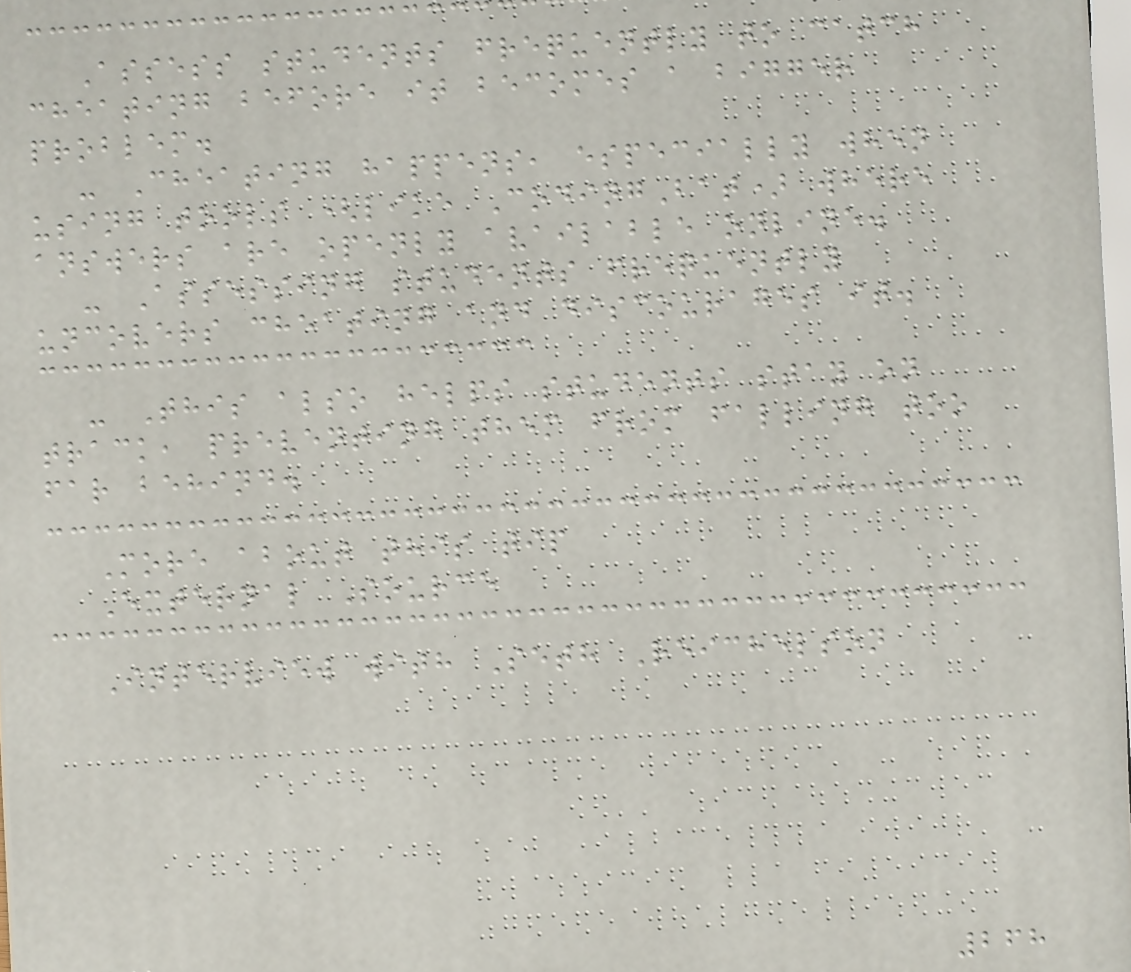Assess students frequently to catch
cheating before it becomes a bigger
problem.
- Cheating happens, especially when
using tools (like CodingBat) where
answers are openly available online.
- Assessing students frequently
uncovers cheating and discourages it.
- This also helps students stay on
track, preventing them from falling too
far behind.
More about this tip
External Source
Interview with Seth Reichelson
268
